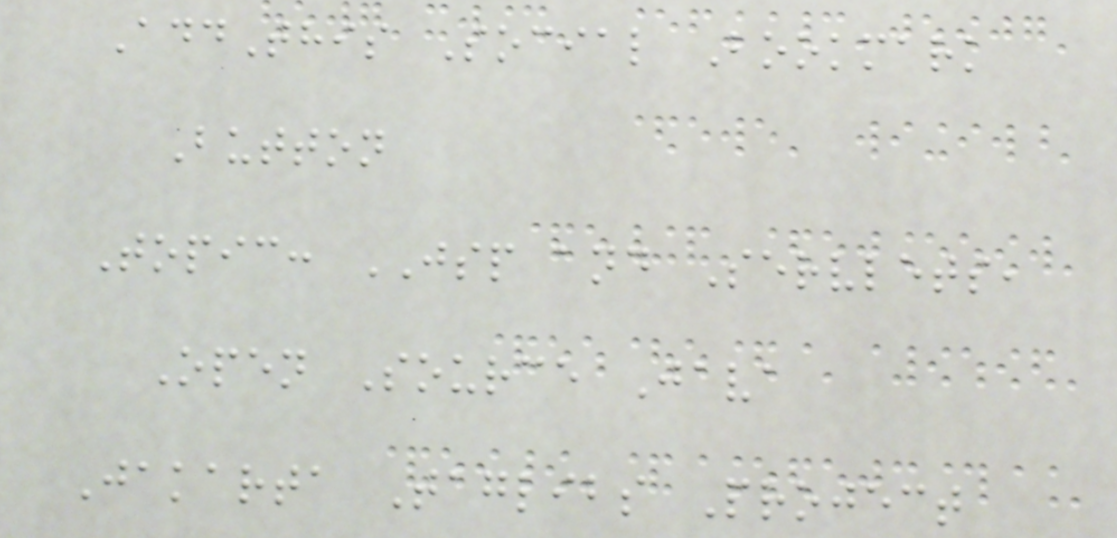AddThis Social Bookmark
Button
Topic: JSP and Servlets,
Open Source Java
Jakarta Taglibs Project
